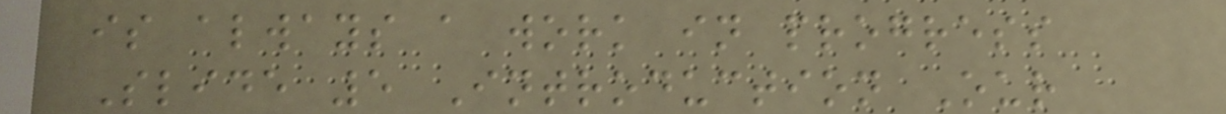is always a work in progress
Slide 5 Introduction Our
